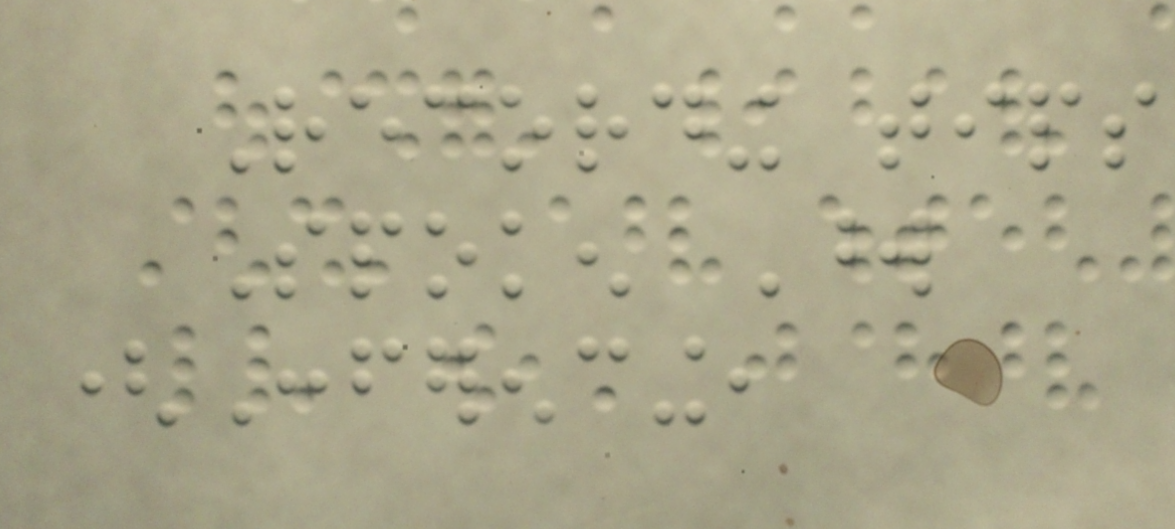Recording tips
Spoken Word
(Conferencing,
